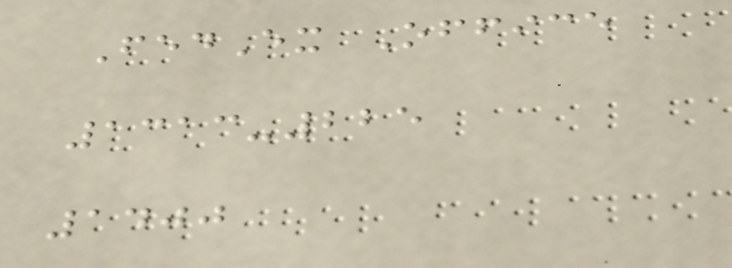FedEx Office
1313-225
1400
